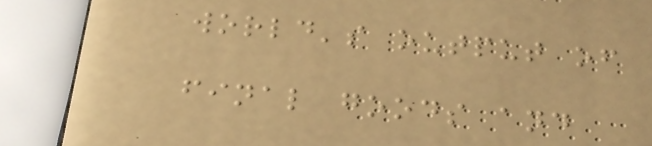world's output of
final goods and
